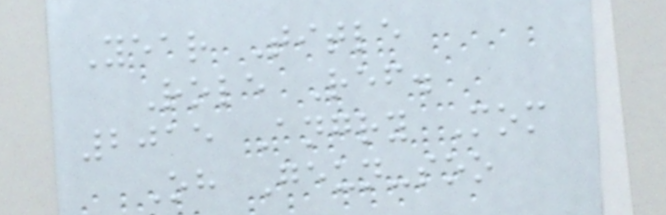Year Title
Role Ref.
2015 Angry Mom
Oh Geun-soo
